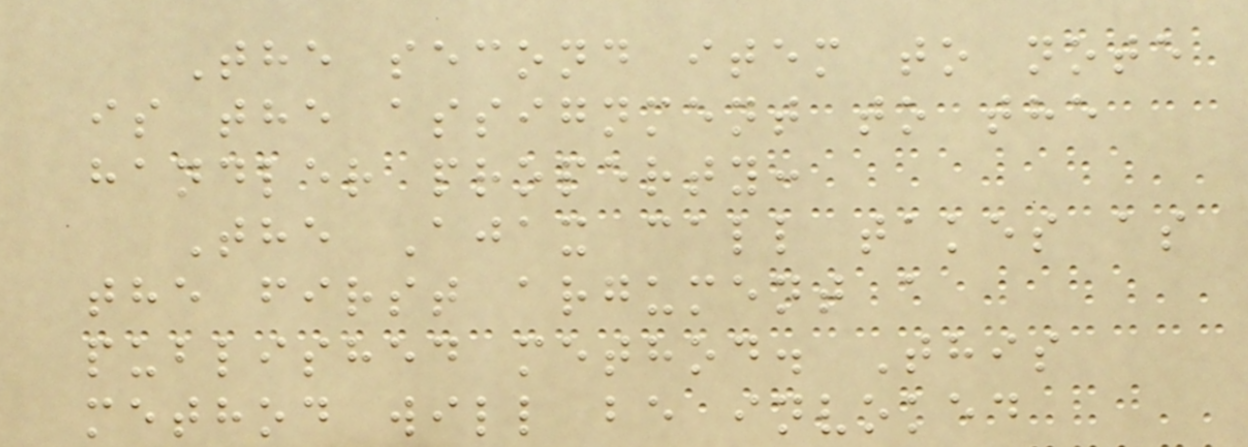The second item to note
is the assignment to the
handler property:
The Ajax call takes as
the first argument a
published method. This
method will be invoked
